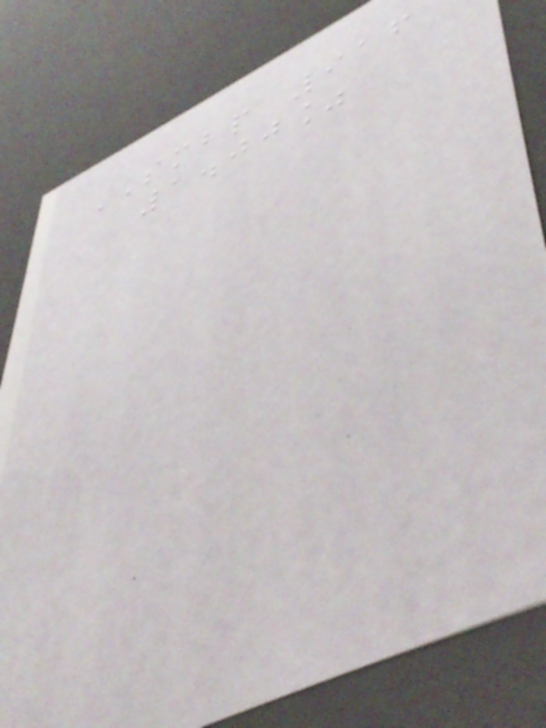SMBP 916
1.00%
